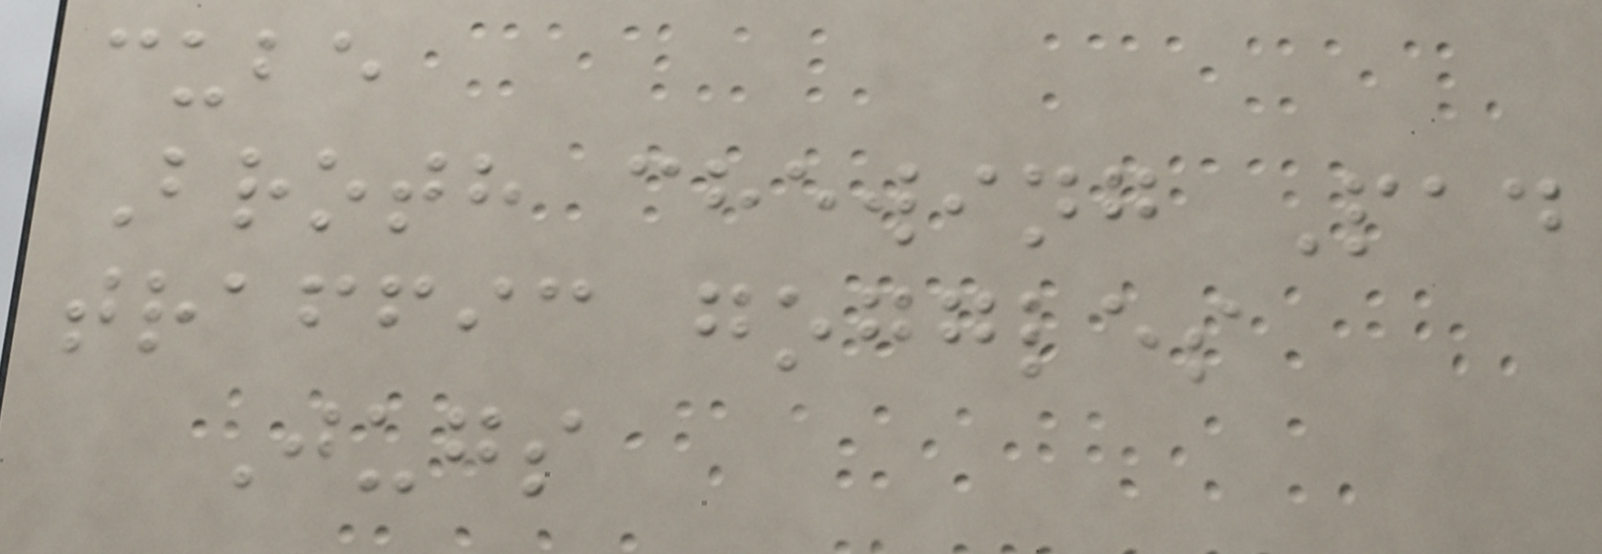cube
Broth chewing Pad
traffic goggles
Jugs
